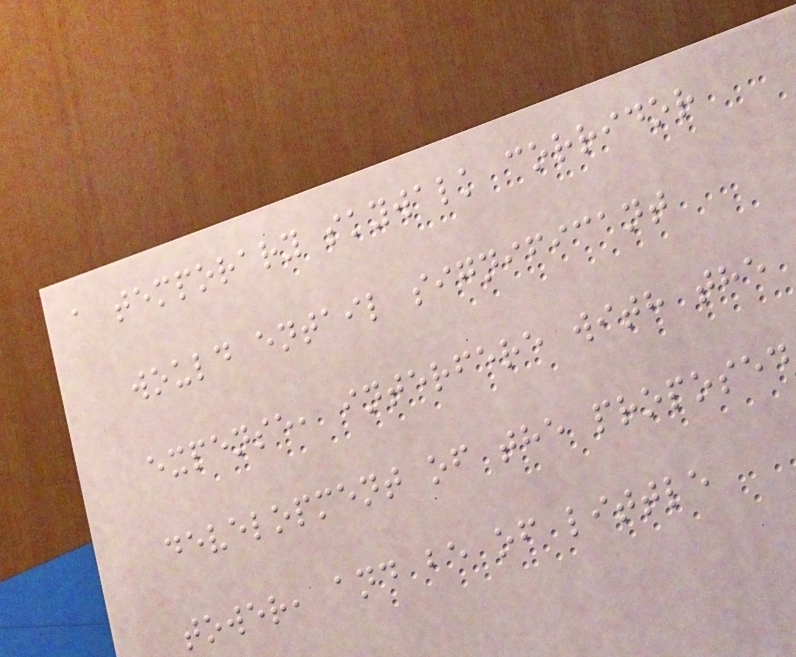a temporary skywalk corridor
would entail significant
expense, interfere with the
development of the proposed
tower, and be of little
